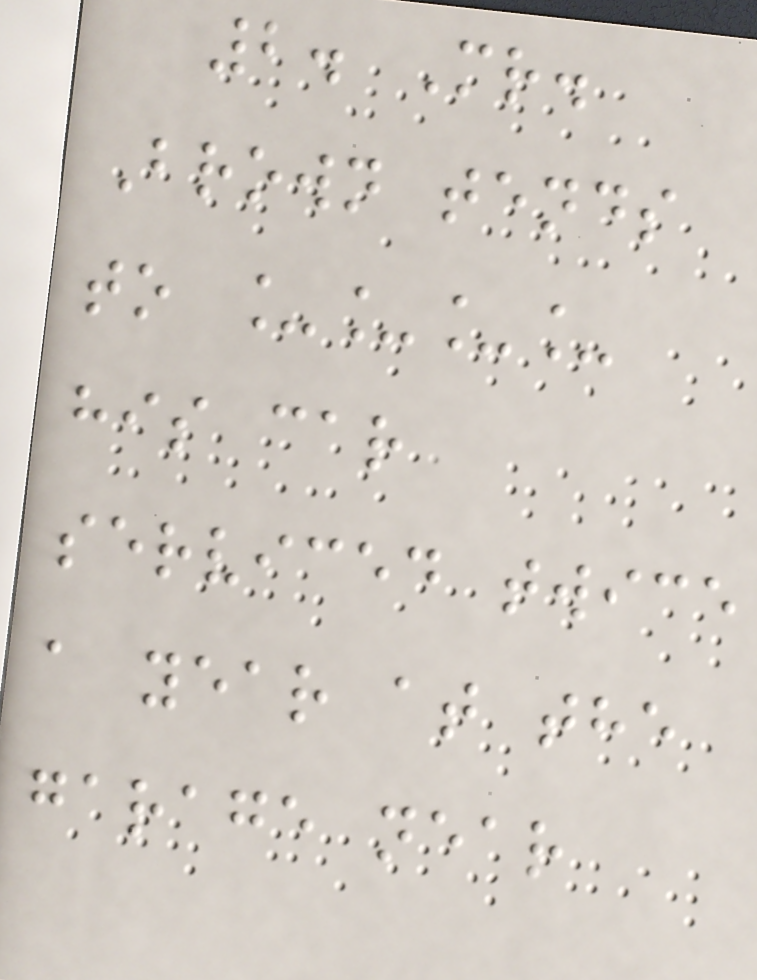2. Mr.
Brown tends
to ____
his car
serviced twice
a year at the
garage near
